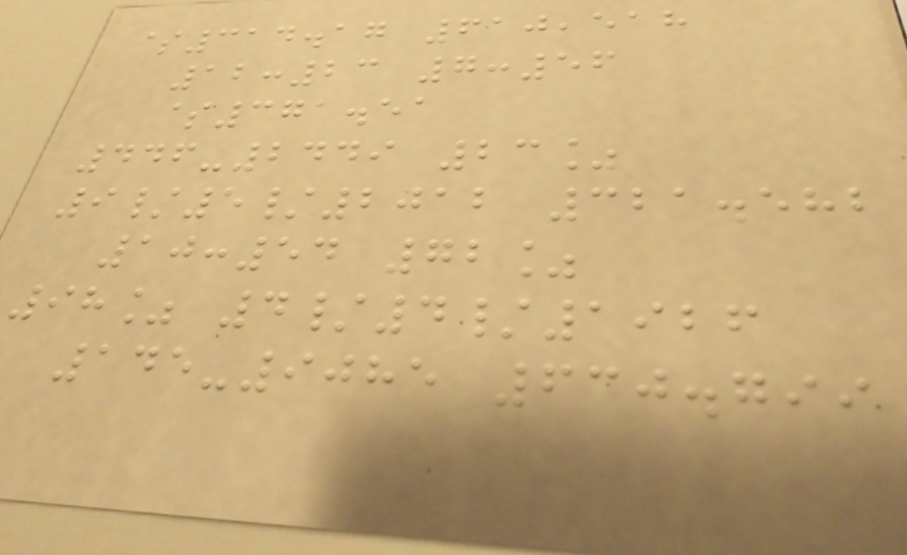$314.17 610,518
12:23 7:56
$371.51
446-2449 23%
9/5/2012 321.582
10:54 72%
98% 4/4/1926
145-9085 630.799
